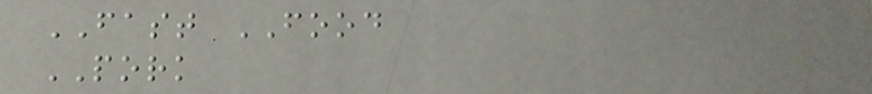FAST FOOD
PORK
